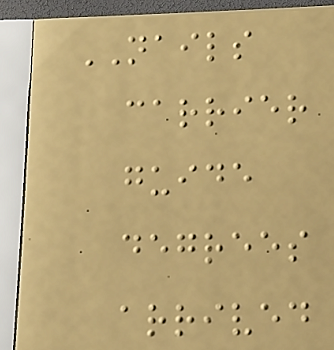NAILS
carrier
guide
degrees
arrived
